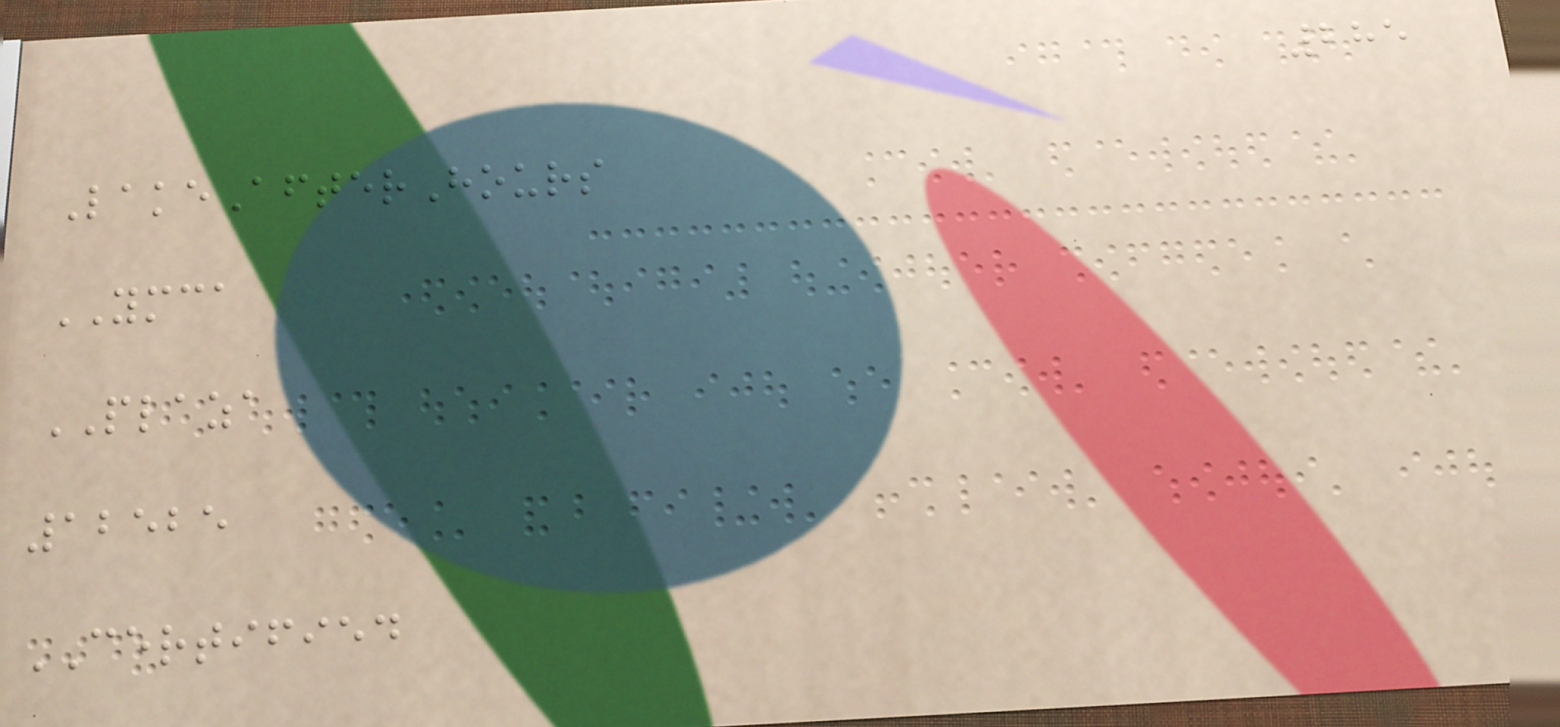285
LakeAfterHours
YMCA
PLAZA
12525
CERTIFIED
